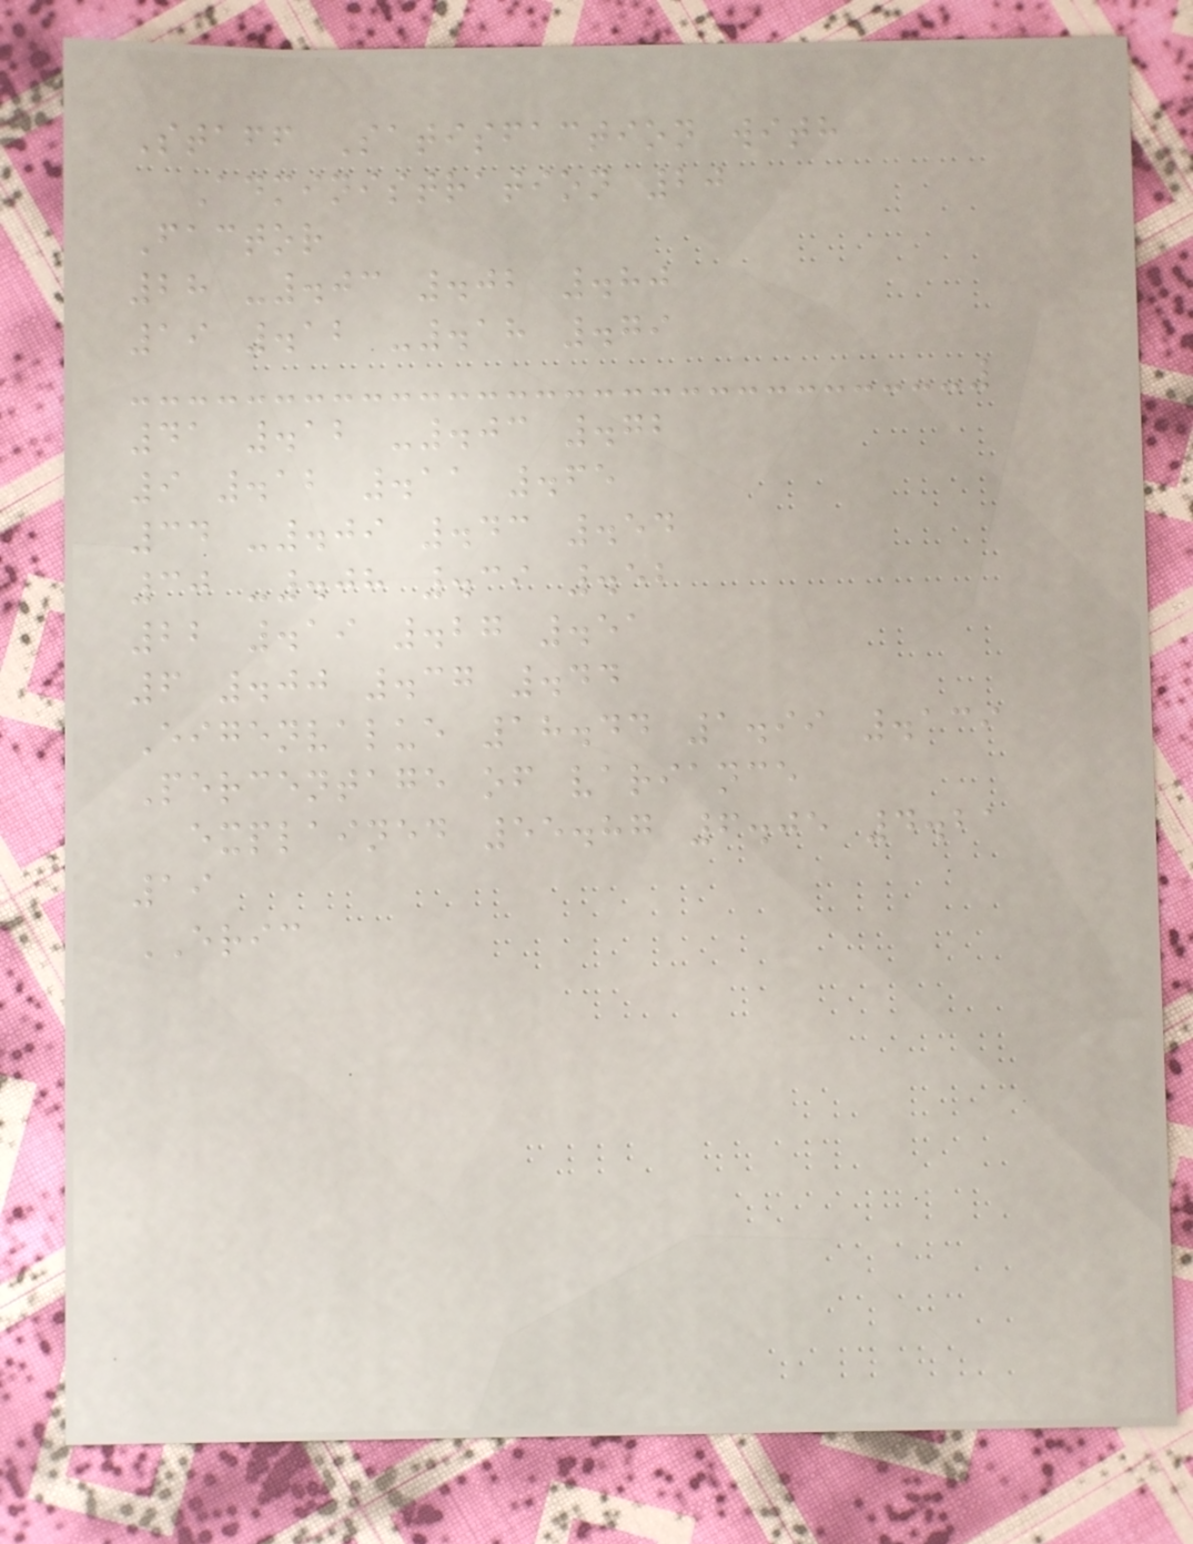Staff Satisfaction with
Administration 20
Factor
28 -.03 .02 .80
19 .12 -.18 .79
41 .12 -.03 .72
9 .12 .11 .65
34 -.09 .43 .54
30 -.08 .39 .52
22 .19 .27 .51
6 .00 .37 .44
Eigenvalue 18.44 1.99 .139
Percentage of variance
explained 55.87 6.05 4.21
19
ERIC
